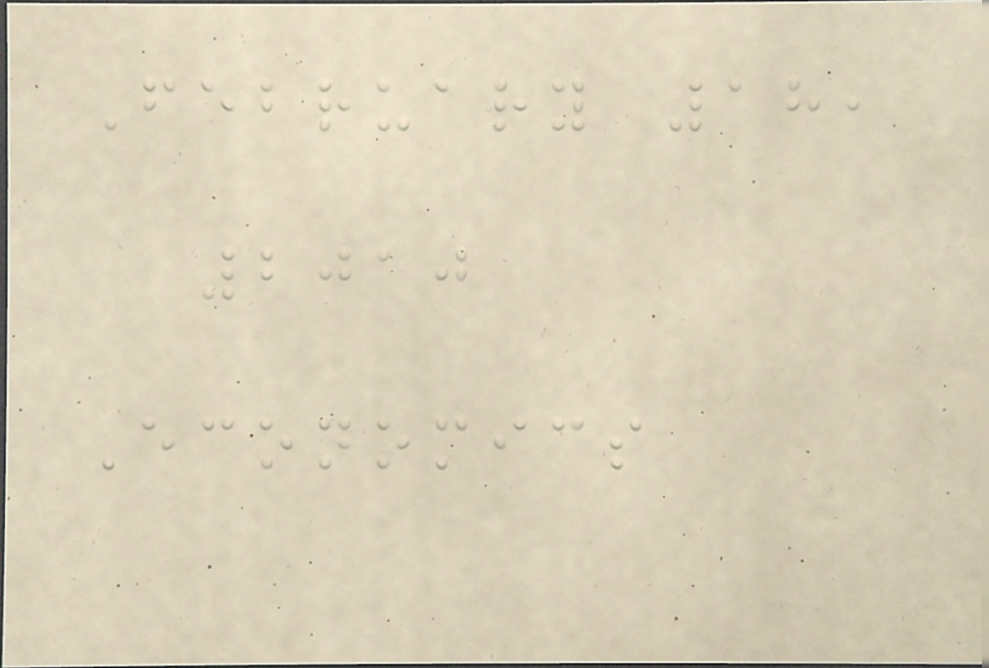February 18,
2010
Economics
